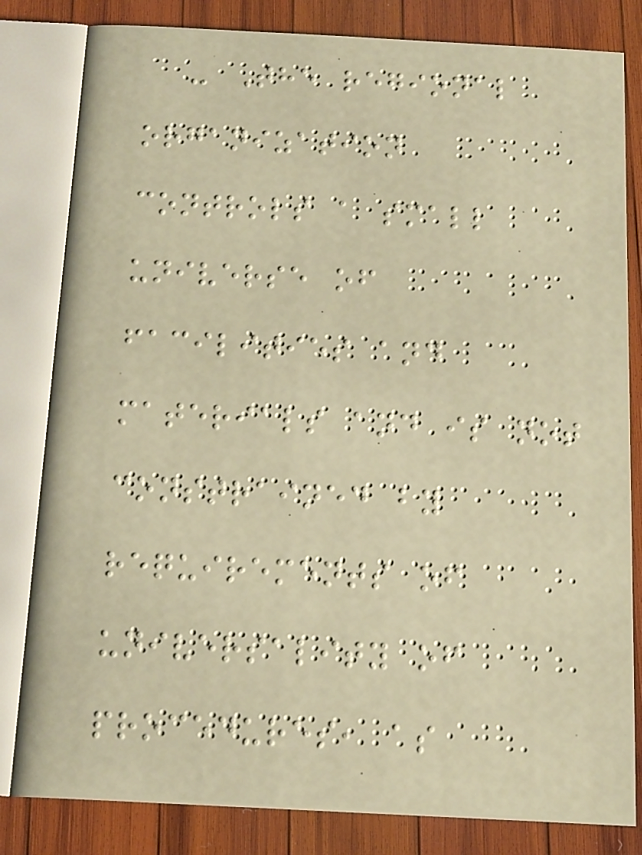- The regional
organization
controls a small
universe of
facilities and
materials and is not
constrained by
requirements of
universality of
procedures, as
